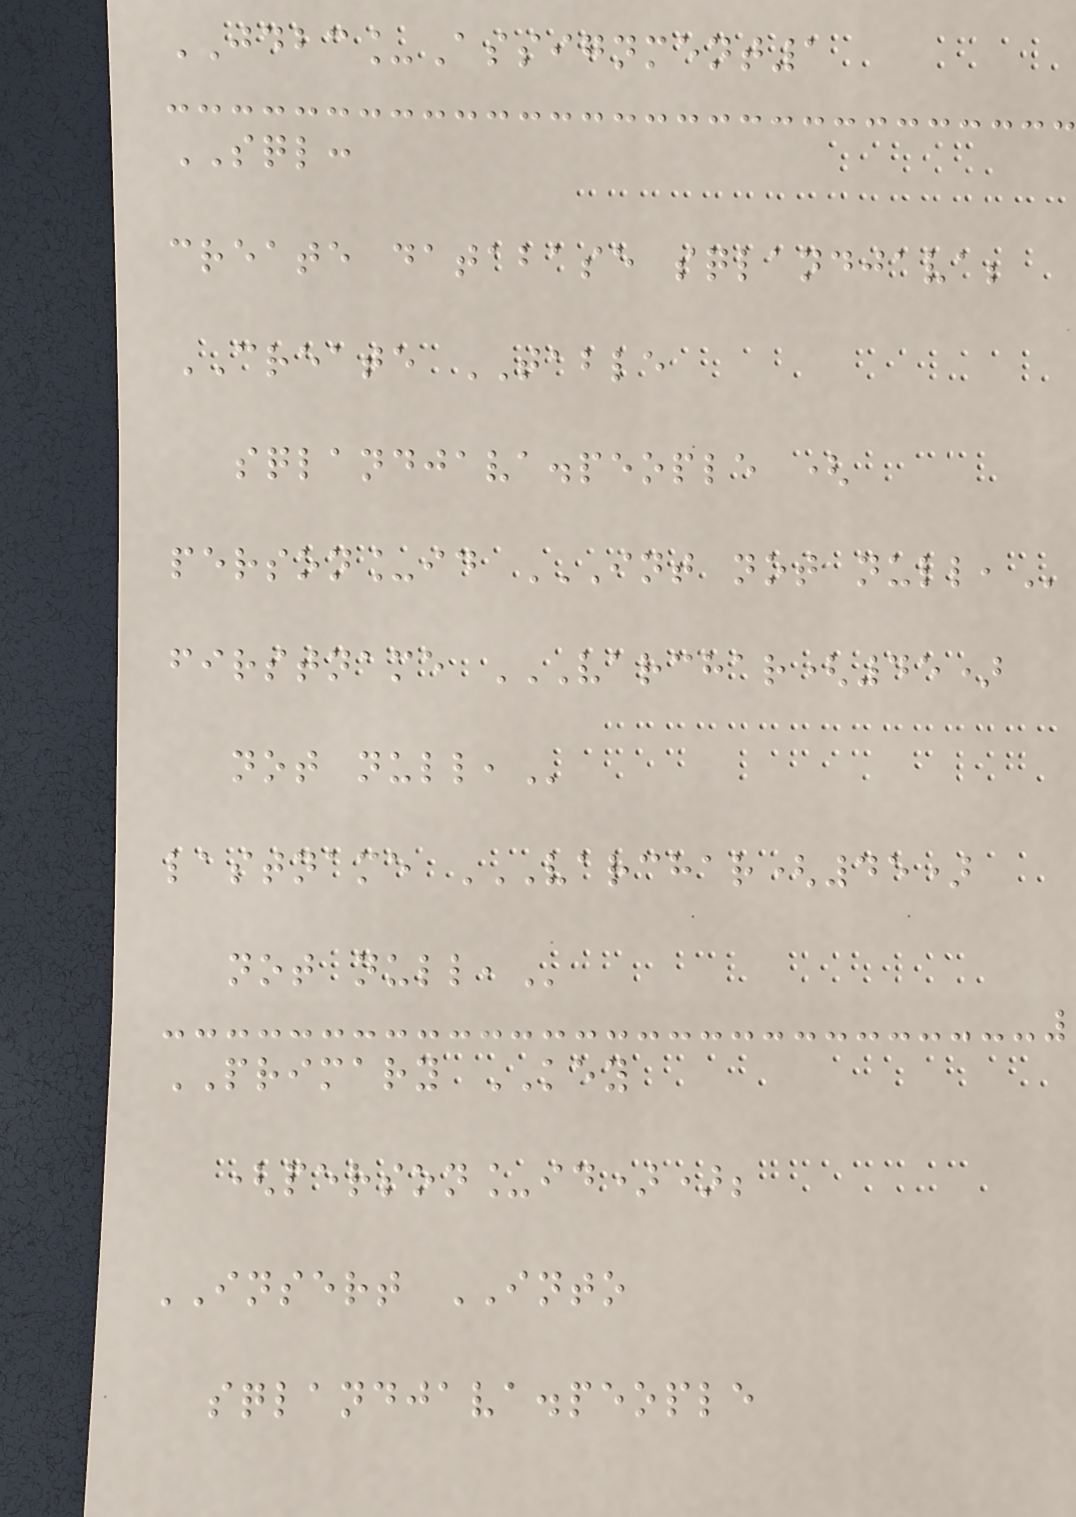JDBC_Assignment1
SQL:
create database sqlandjava;
CREATE TABLE
sqlandjava.people (
person_id INT NOT NULL,
firstname VARCHAR(45)
NOT NULL,
lastname VARCHAR(45)
NOT NULL,
PRIMARY KEY
(person_id));
INSERT INTO
sqlandjava.people
